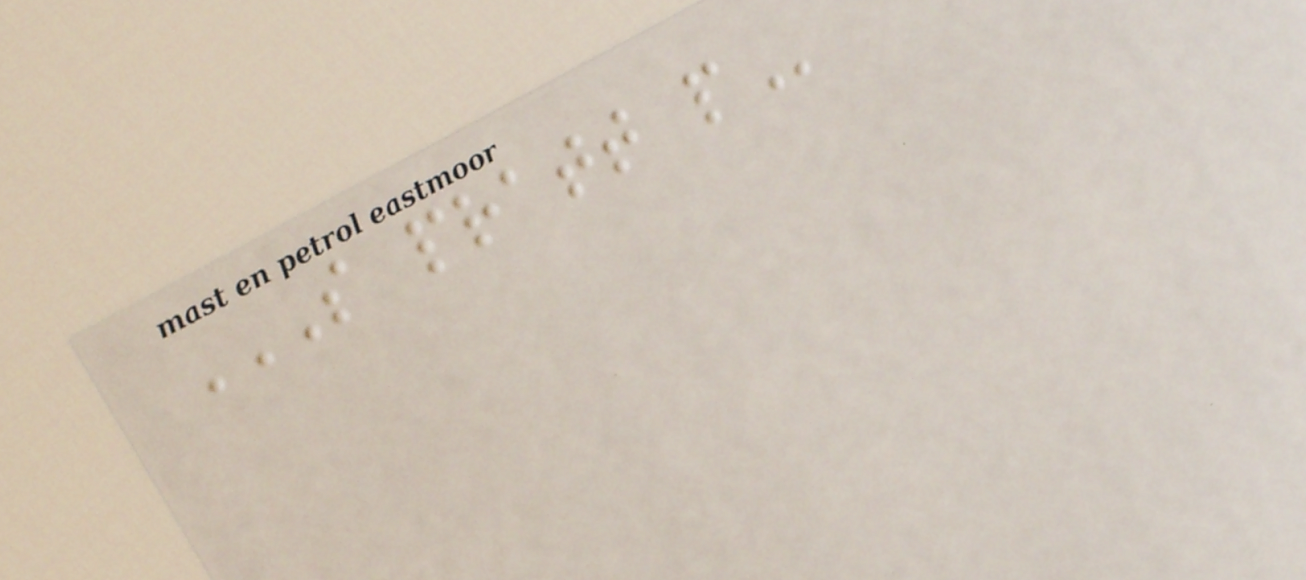S PRATT P
